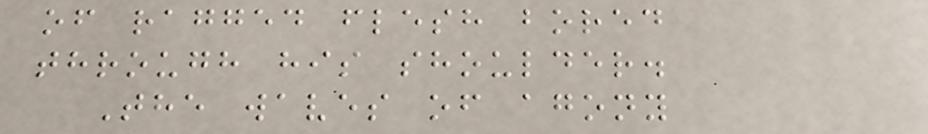of ragged flesh bored
through his shoulder.
The waves of agony
